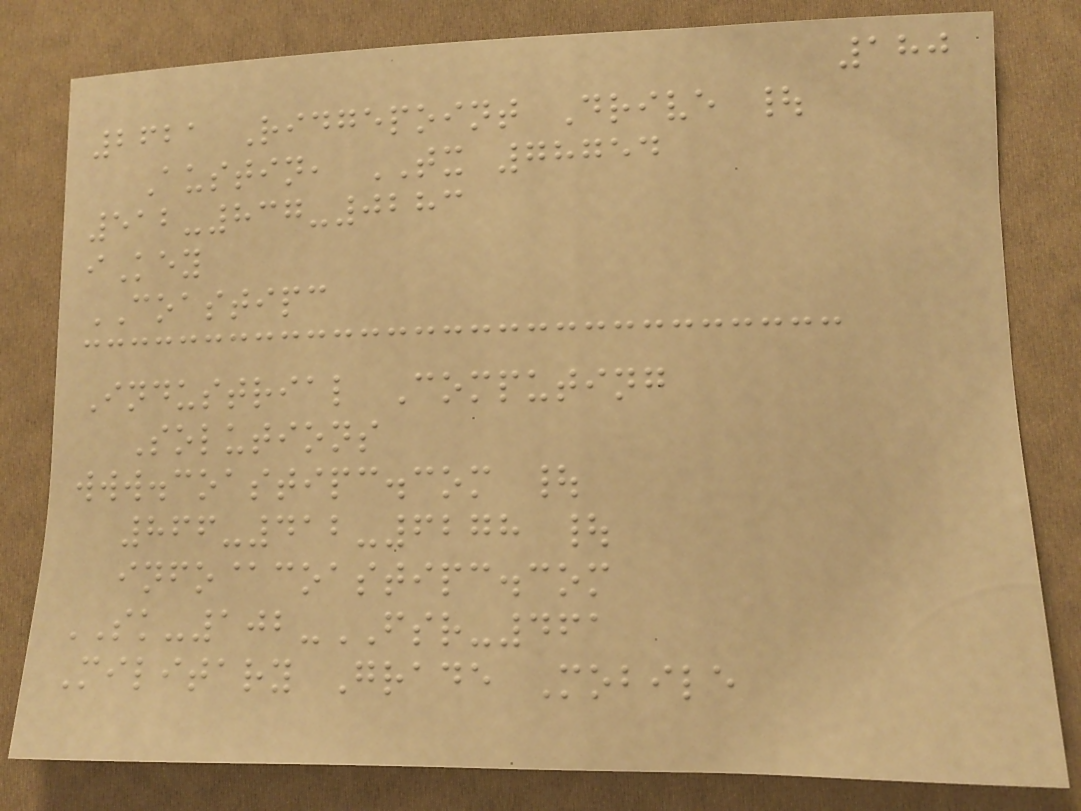180
2621 Ridgepoint Drive |
Austin, TX 78754
512-837-0283
iKey
COASTIPC
Industrial Computing
Solutions
www.coastipc.com |
866-412-6278 |
info@coastipc.com
SK-102-FSR-461
Military Grade Mobile
